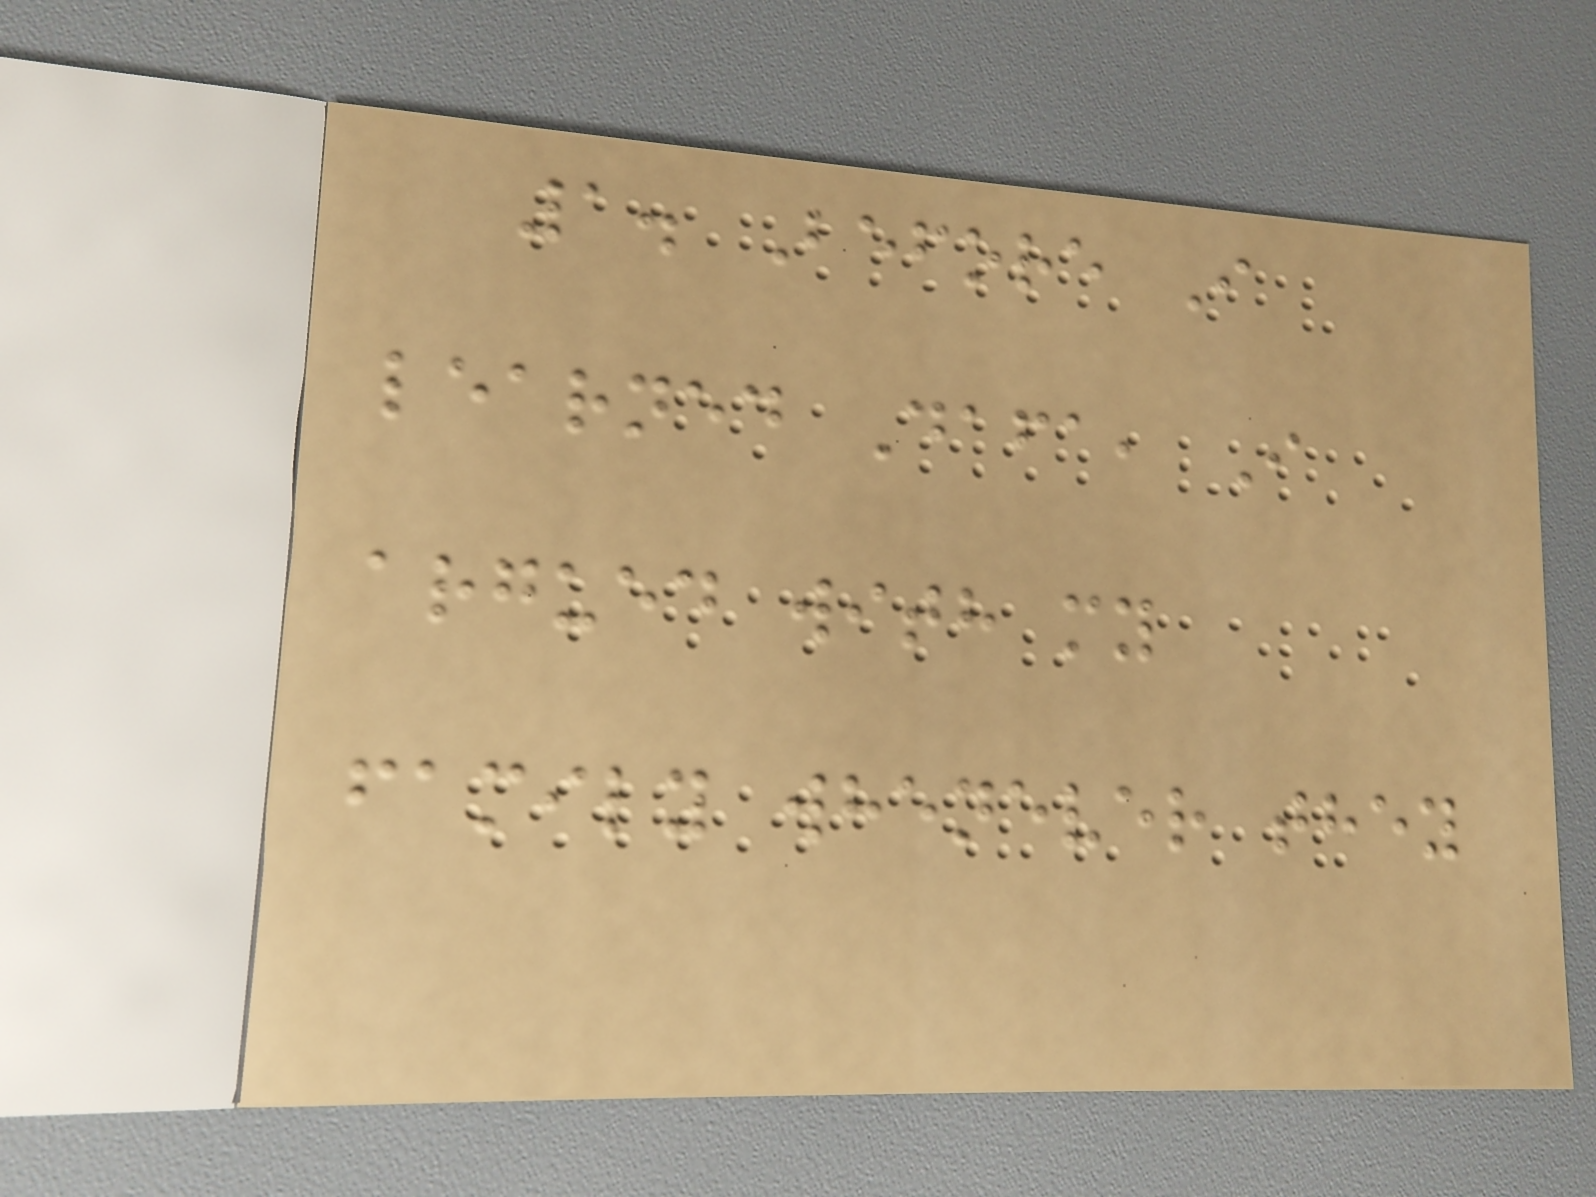1. Before I
learned Dafa, I
argued with my
family whenever they
